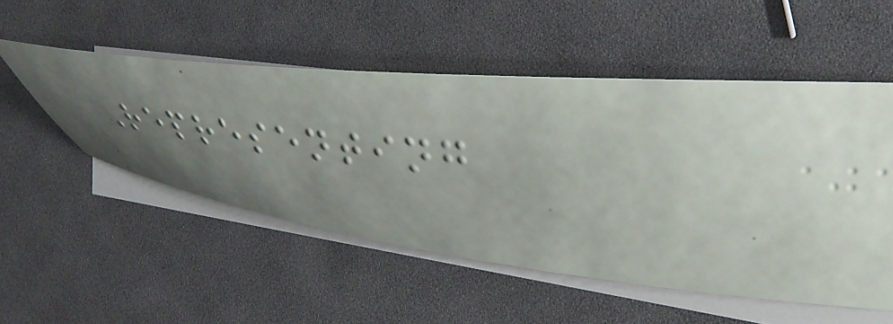Representing
